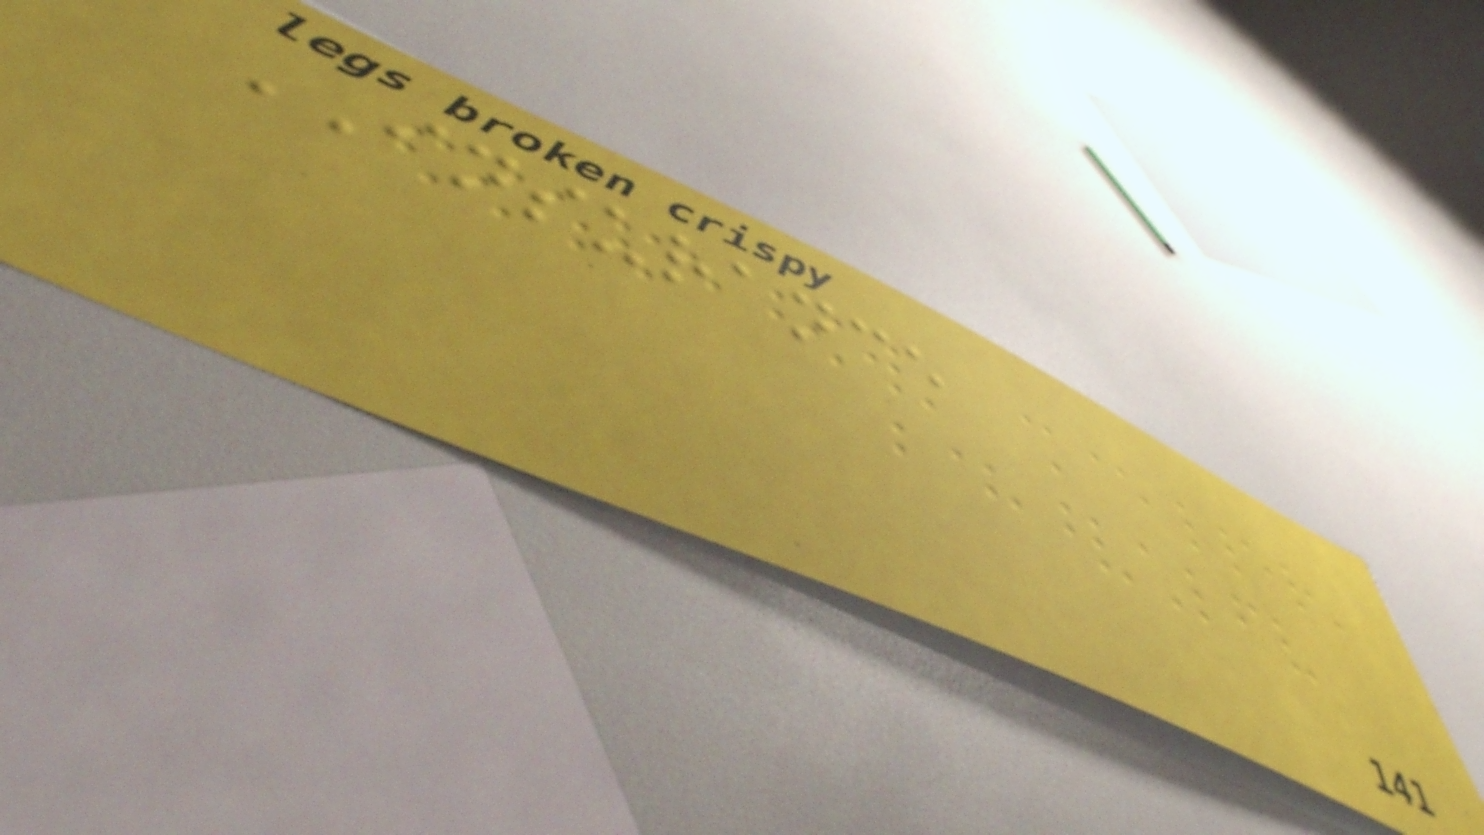INSURANCE
